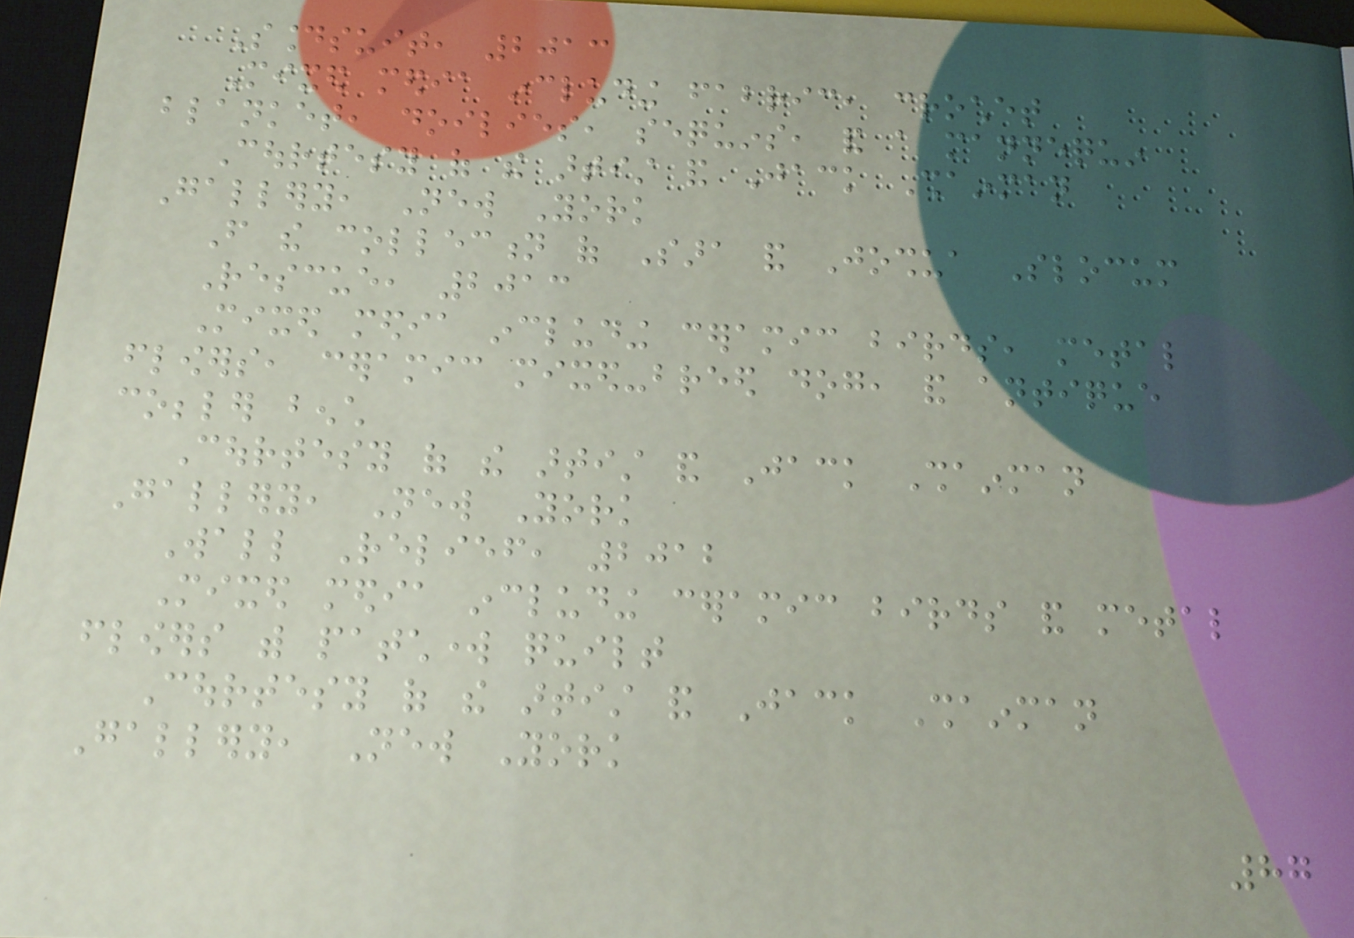Soundsuit, 2013
Mixed media including fabric, crochet
blanket, doilies, sequins, and a mannequin
Courtesy of the artist and Jack Shainman
Gallery, New York
From the collection of Sara and Joshua Slocum
Rescue, 2013
Mixed media including ceramic birds, metal
flowers, ceramic mixed-breed dog, and antique
cobbler bench
Courtesy of the artist and Jack Shainman
Gallery, New York
Wall Relief, 2012
Mixed media including ceramic birds and metal
flowers with patchwork quilt
Courtesy of the artist and Jack Shainman
Gallery, New York
87
